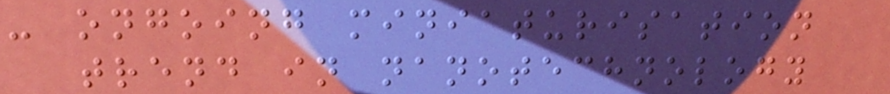- ongoing miniaturisation
trend in nanotechnology
